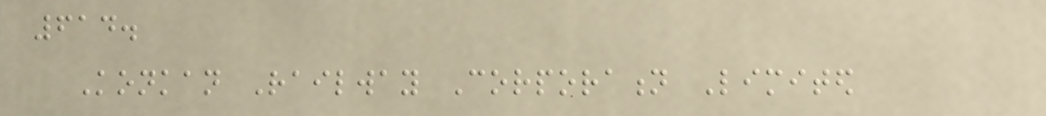614.
Konkan Railway Corporation Limited
